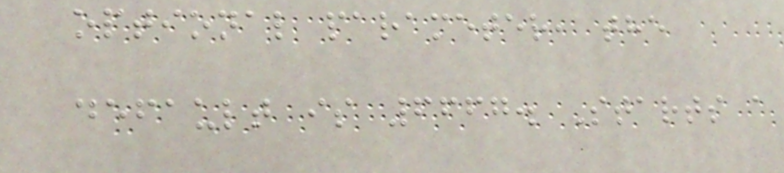optional parameter, the
default is 6667. Starts a
